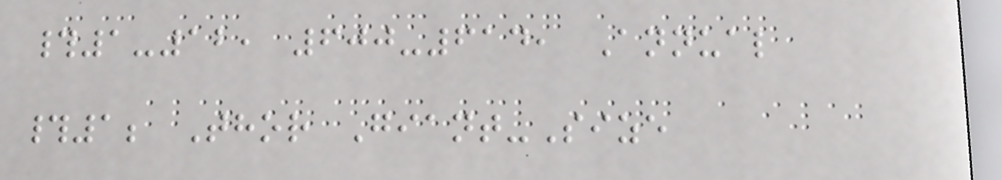#1-12, 600-614, Annual
#1; Thor Giant-Size
